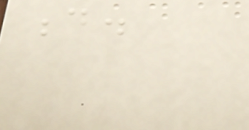d.
